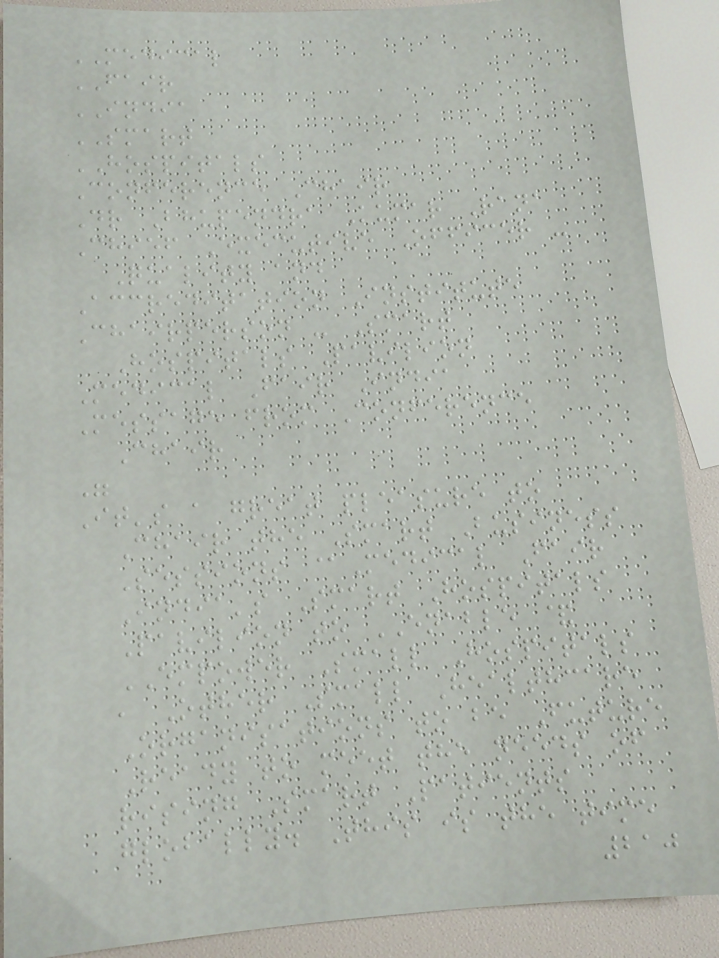MEDICAL
FAIR
INDIA
SMART
HOSPITALS
Conference Chair
Dr Bhupendra Kumar Rana
Chief Executive Officer -
Quality and
Accreditation Institute
Chairperson - Smart
Hospitals Pavilion
Medical Fair India
Message from Conference
Chair
"
It's a great pleasure to
Chair the Smart Business
Sessions @Medical Fair
India's Smart Hospitals
Pavilion to ENABLE &
EMPOWER Small Hospitals
, Other Small Healthcare
Organisations to be Future
Ready to meet the needs of
rising Smart Patients
globally. This is the time
210
